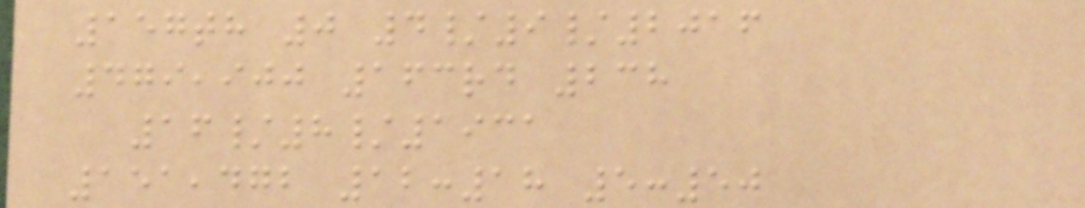157th 0 4/9/2016
479,900 163rd 238
16/8/1931
151,472 12:18 5:50
